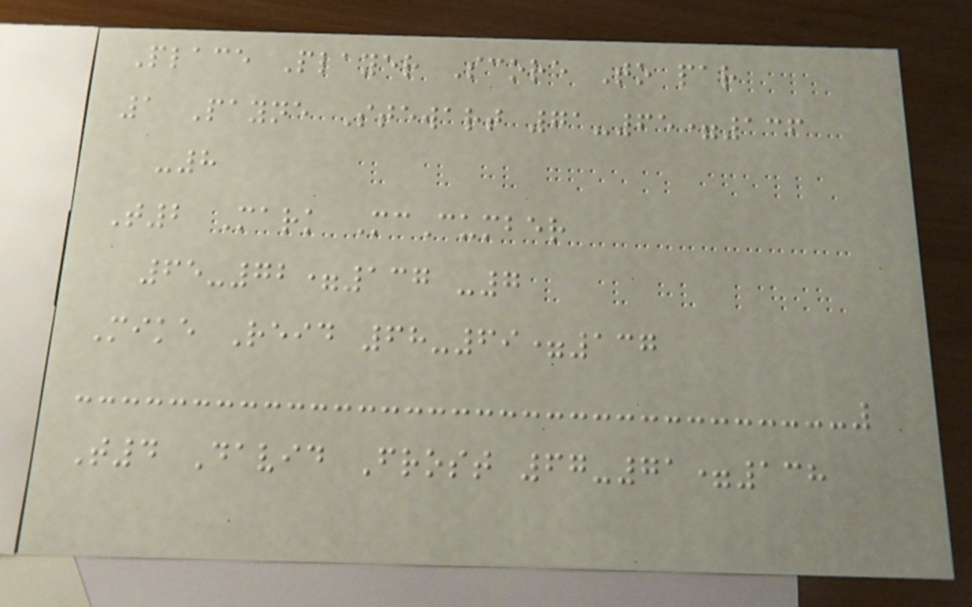Place Player Score To par
1 Payne Stewart 71-65=136
-8
T2 Mark McCumber
65-72=137 -7
Mike Reid 68-69=137
T4 David Frost 67-71=138
